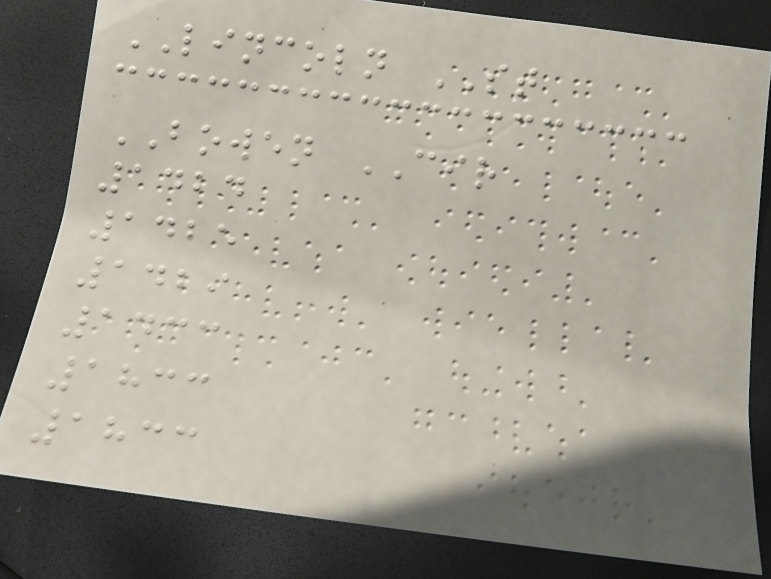LINCOLN ST
BOWEN CIR
1424
1425
1429
1433
1833
1833
